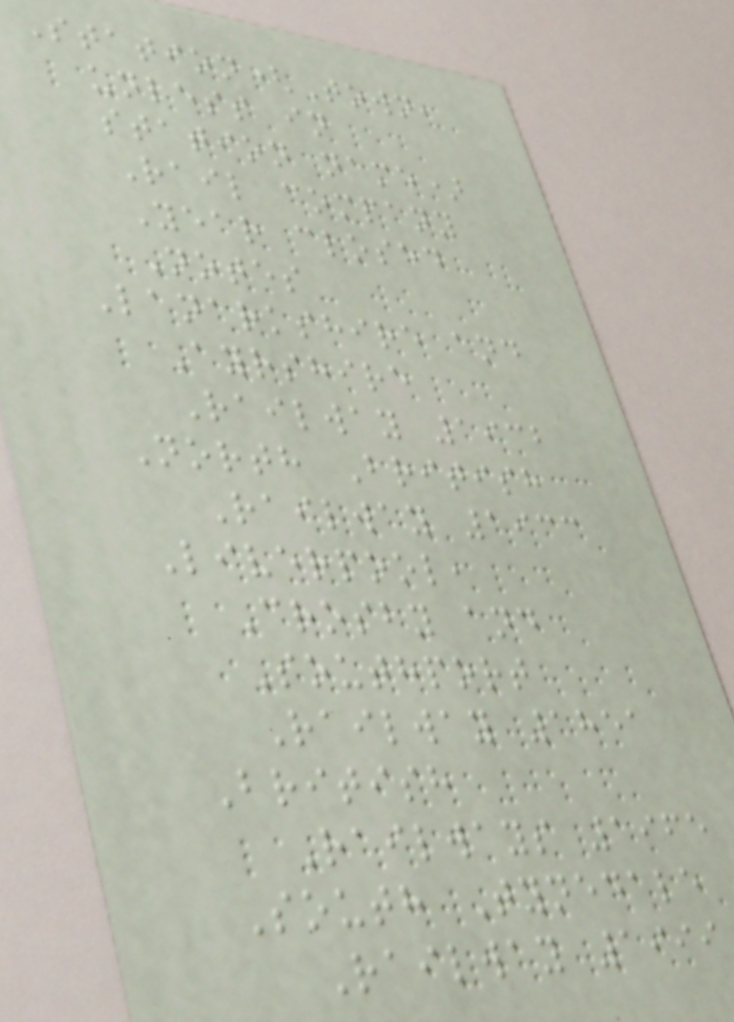Station(Town,
unless in
station name)
Rail company
Year closed
Notes
Lanarkshire and
Ayrshire
Railway 1932
North British
Railway 1933
Liverpool,
Crosby and
Southport
Railway 1851
British
Railways 1965
South Tynedale
Railway 1999
